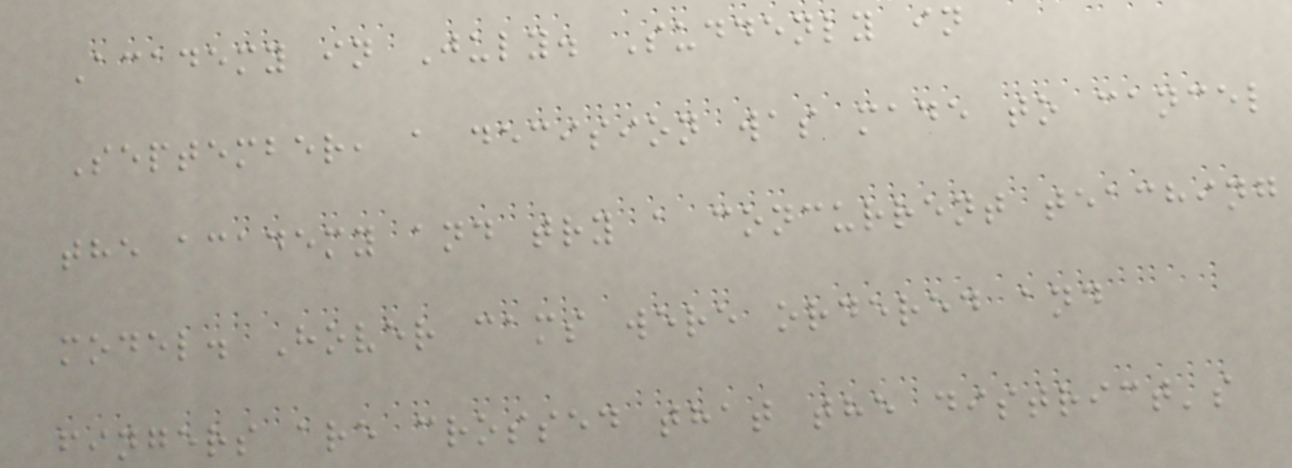Academy in July. Suddenly in
September, a decision was made to cancel
the academy and try a concurrent teaching
model. Hover cams were ordered and
fingers are crossed that the district's
